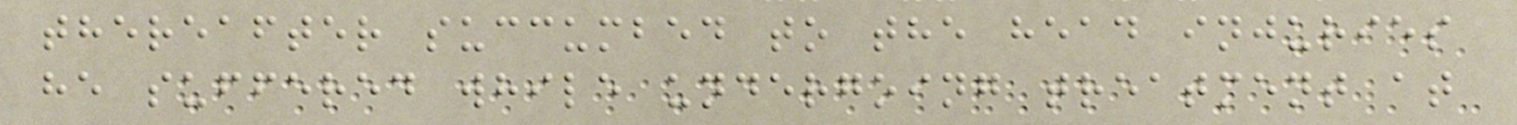thereafter succumbed to the head injuries
he suffered while undergoing treatment at
